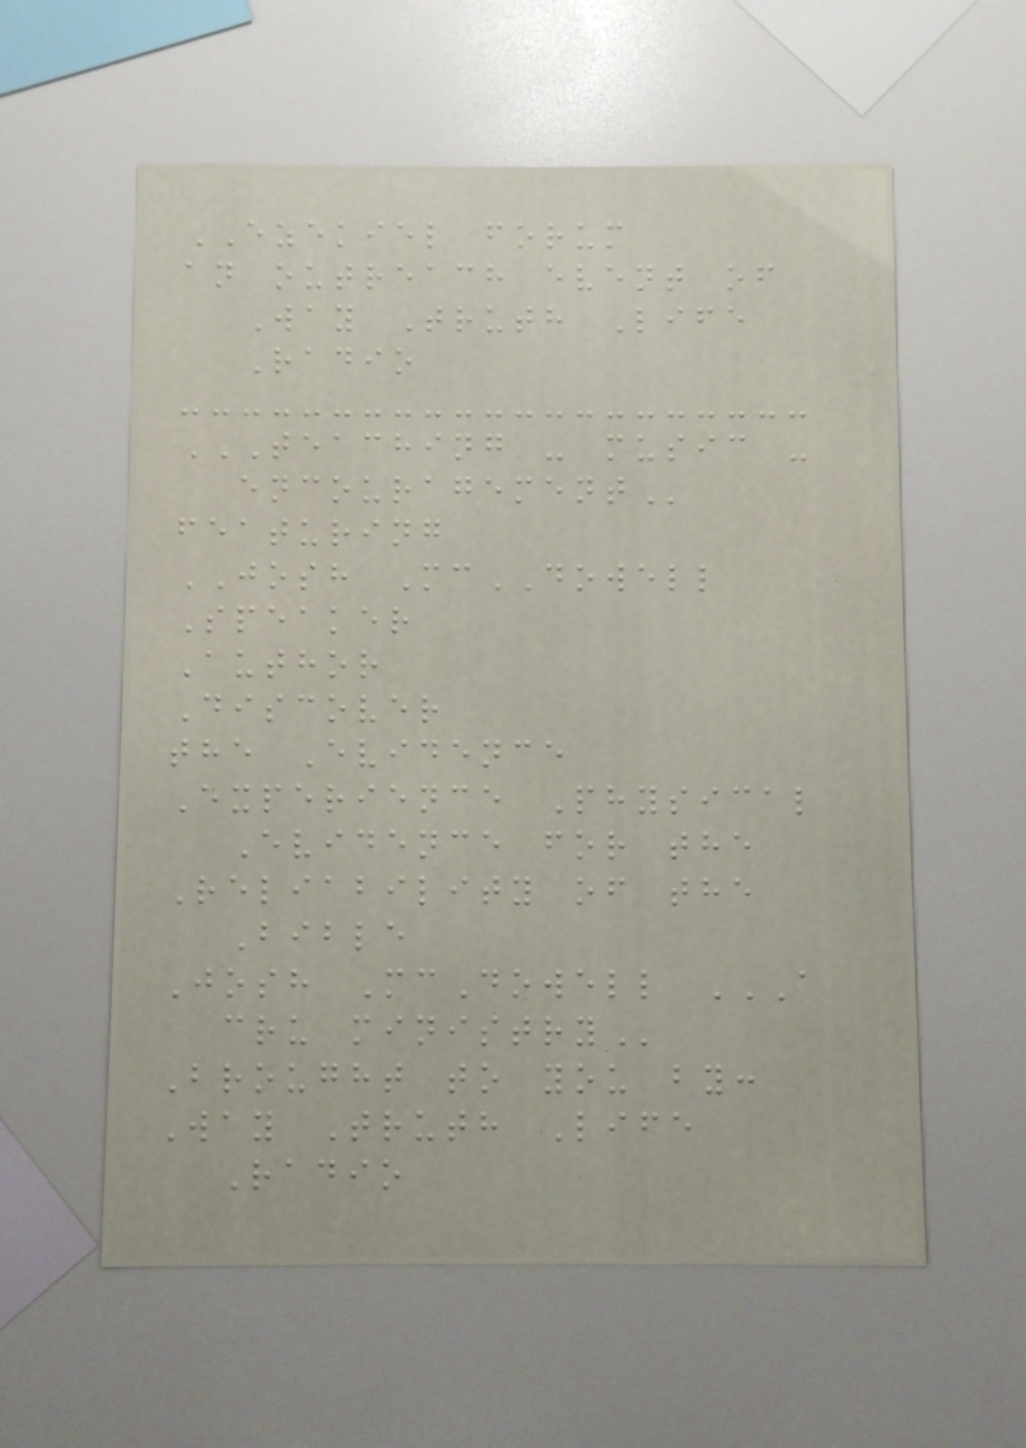EZEKIEL forum
an outreach event of
Way Truth Life
Radio
TEACHING - MUSIC -
ENCOURAGEMENT
featuring
JOSH McDOWELL
Speaker
Author
Discover
the Evidence
Experience Physical
Evidence for the
Reliability of the
Bible
Josh McDowell A
CRU MINISTRY
Brought to you by:
Way Truth Life
Radio
